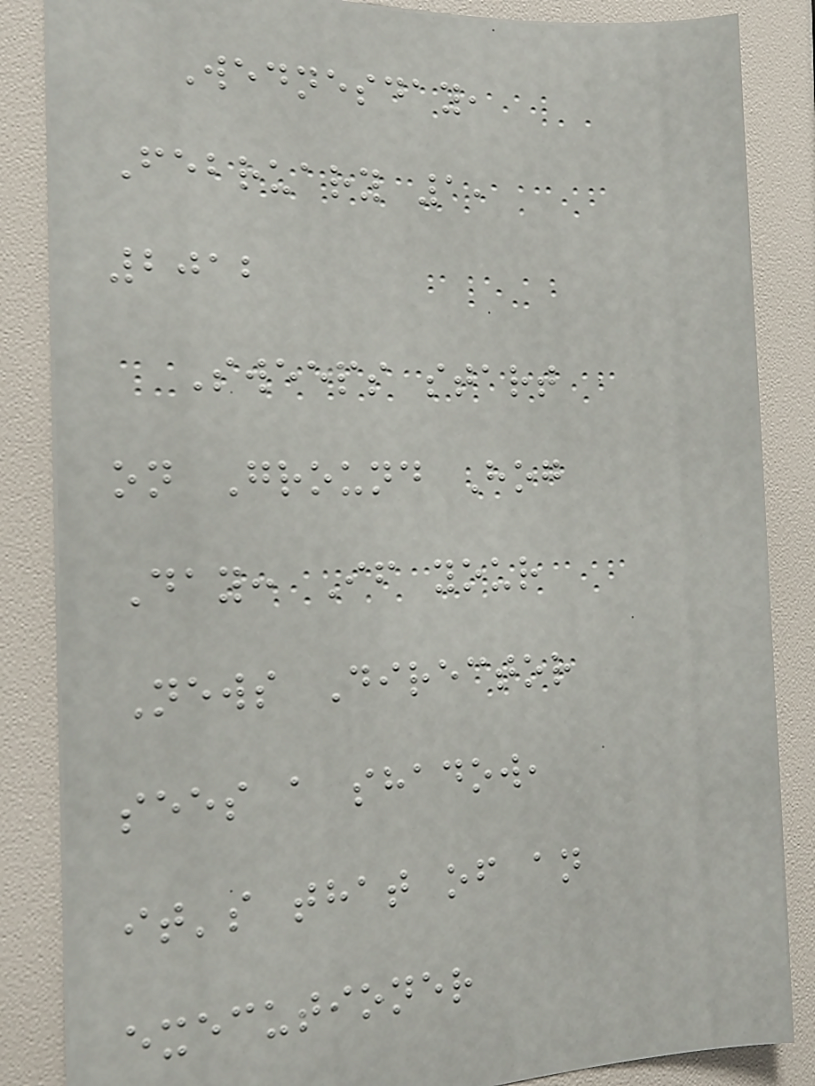Wednesday,
February 1,
2012
Sweeps start
on Ground Hog
Day: If your
News Director
sees a shadow,
it's that of an
executioner
